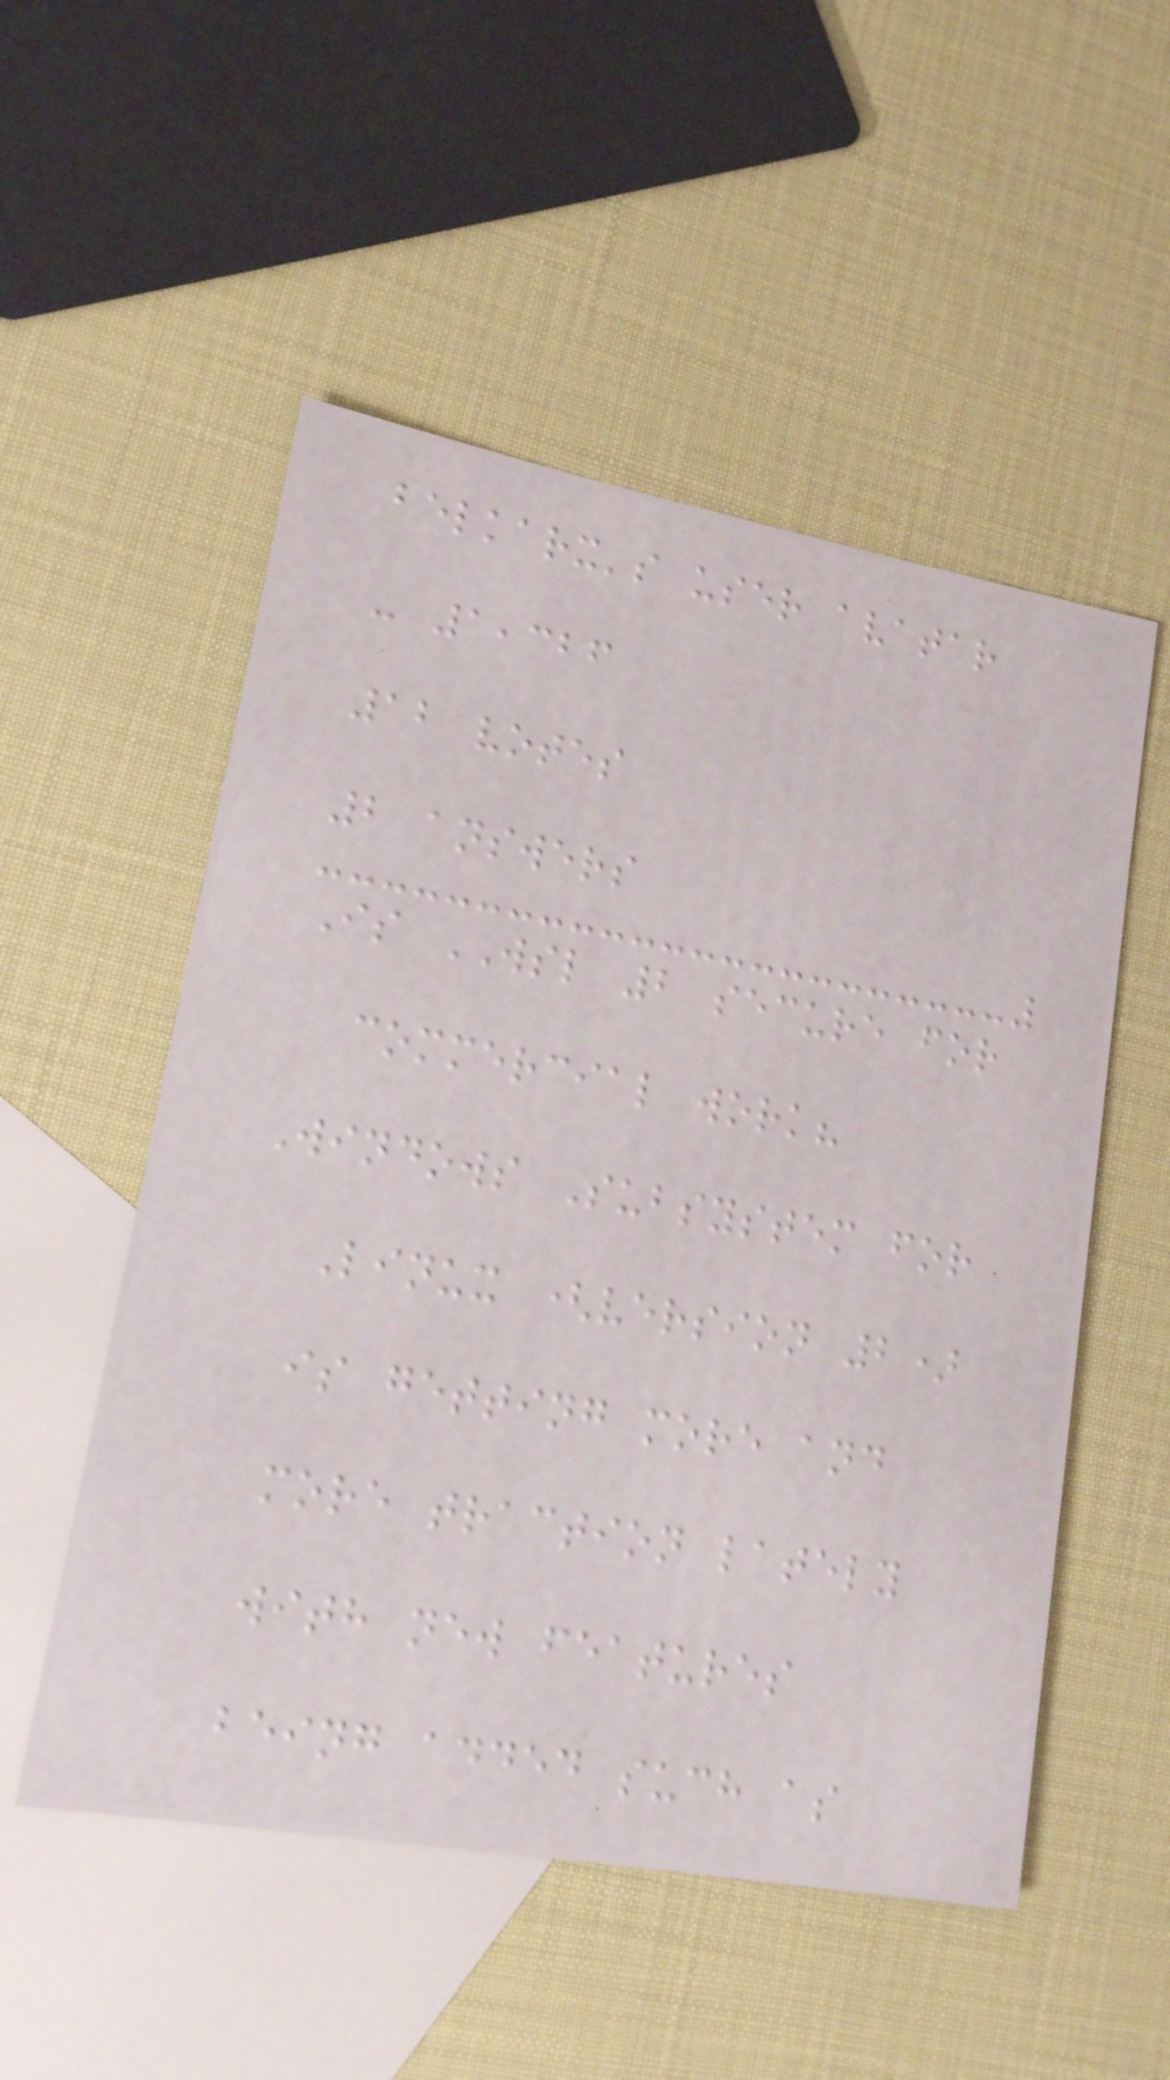belkarx's user avatar
- 1,326
12 votes
2 answers
Is WSL 2 secure for
commercial work?
Windows Subsystem for
Linux (version 2)
is getting more and
more traction lately
with new features
being added such as
